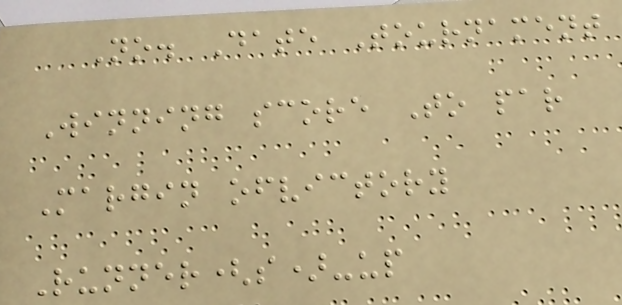No. Date Tournament
Winning score To par
Margin ofvictory
Runner(s)-up
